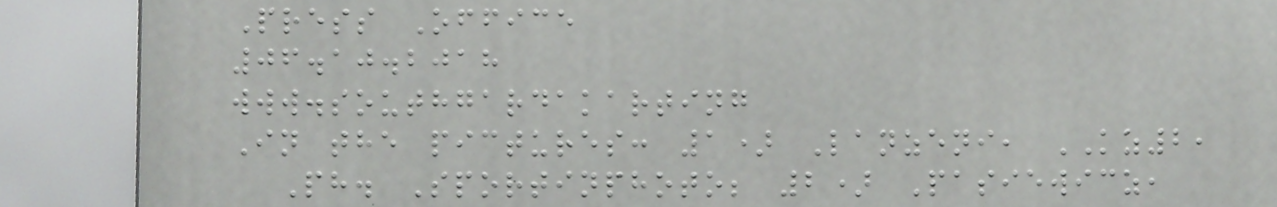Press Office
06.10.2018
www.southgardakarting
In the pictures: 1) Lanzeni, KZ2,
Ph. Sportinphoto; 2) Pasiewicz,
